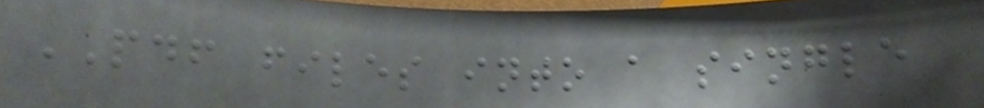PDF files into a single
